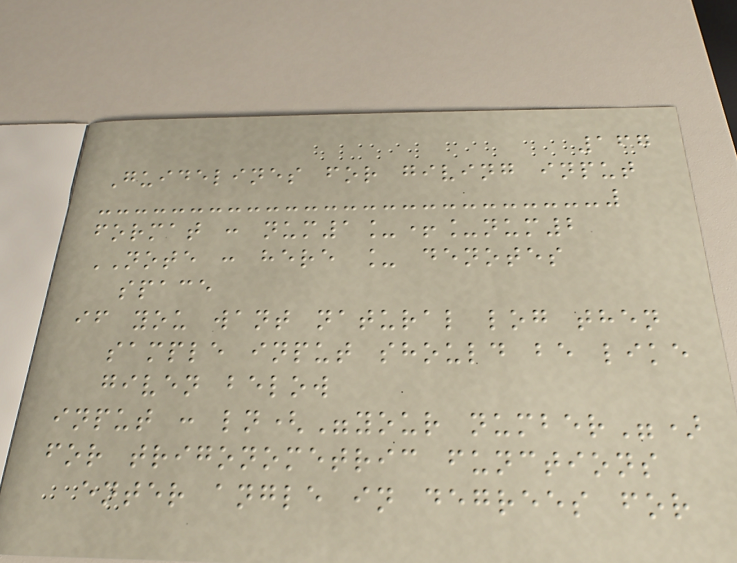167
Guidelines for giving input
format : num1_+_num2
NOTE : here _ denotes
space
if you want natural log then
sample input should be like
given below
input : ln("your number")
for trigonometric functions
enter angle in degrees for
